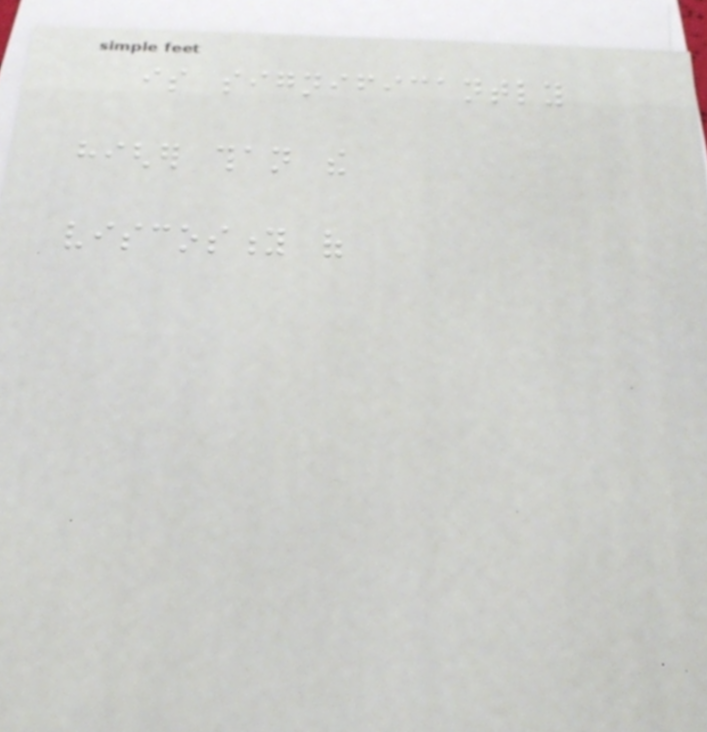is significantly
higher than the
viscosity of
